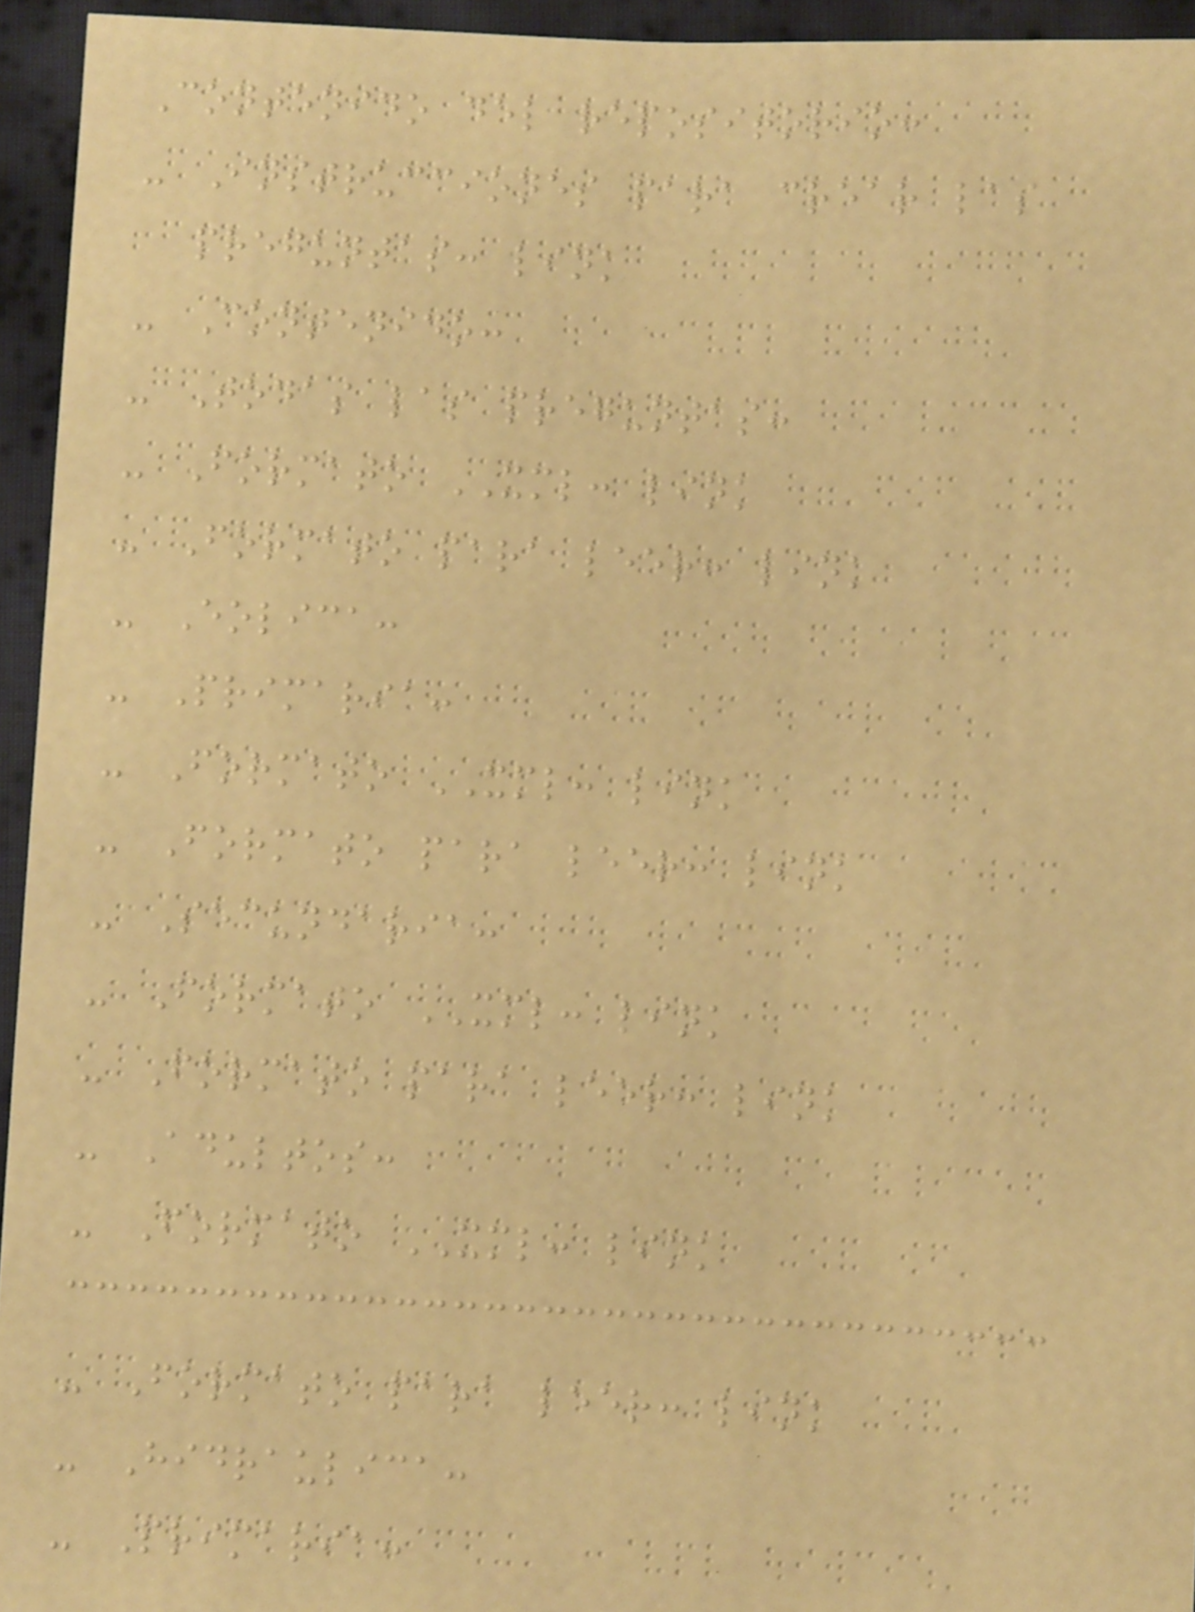Contenido del repositorio:
- Instrucciones para crear las
preguntas: link
- Contenido:
- Todas las preguntas:
- Formato XML: link
- Formato para leer: link
- Eolica:
- Primaria:
- Formato XML: link
- Formato para leer: link
- Secundaria:
- Formato XML: link
- Formato para leer: link
- Adultos:
- Formato XML: link
- Formato para leer: link
- Hidraulica:
- Primaria:
